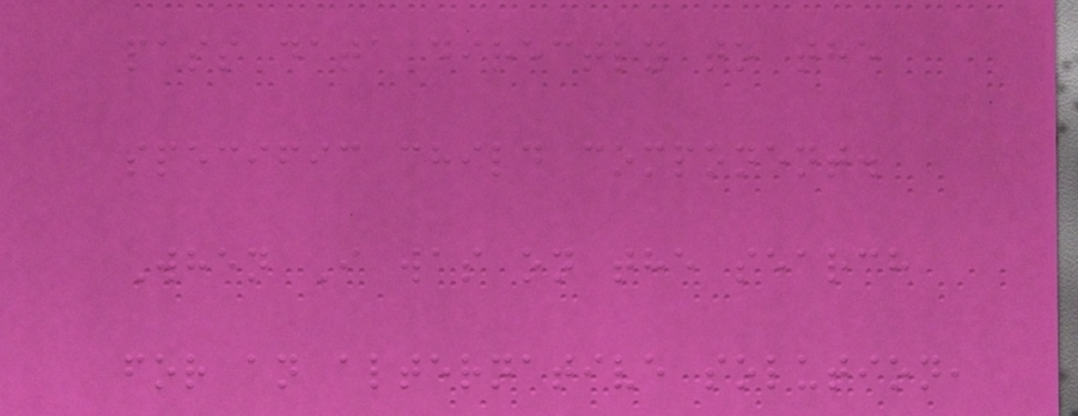pass data directly to the
specific child component.
When I was on the search
for an alternative solution,
